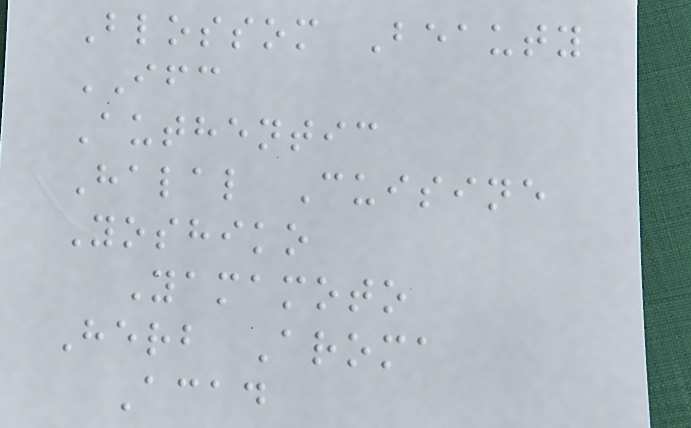Blossom Beauty
IFC
Authentic
Halal Cuisine
Yoshiko
Yamamoto
Herb Aroma
Acad
